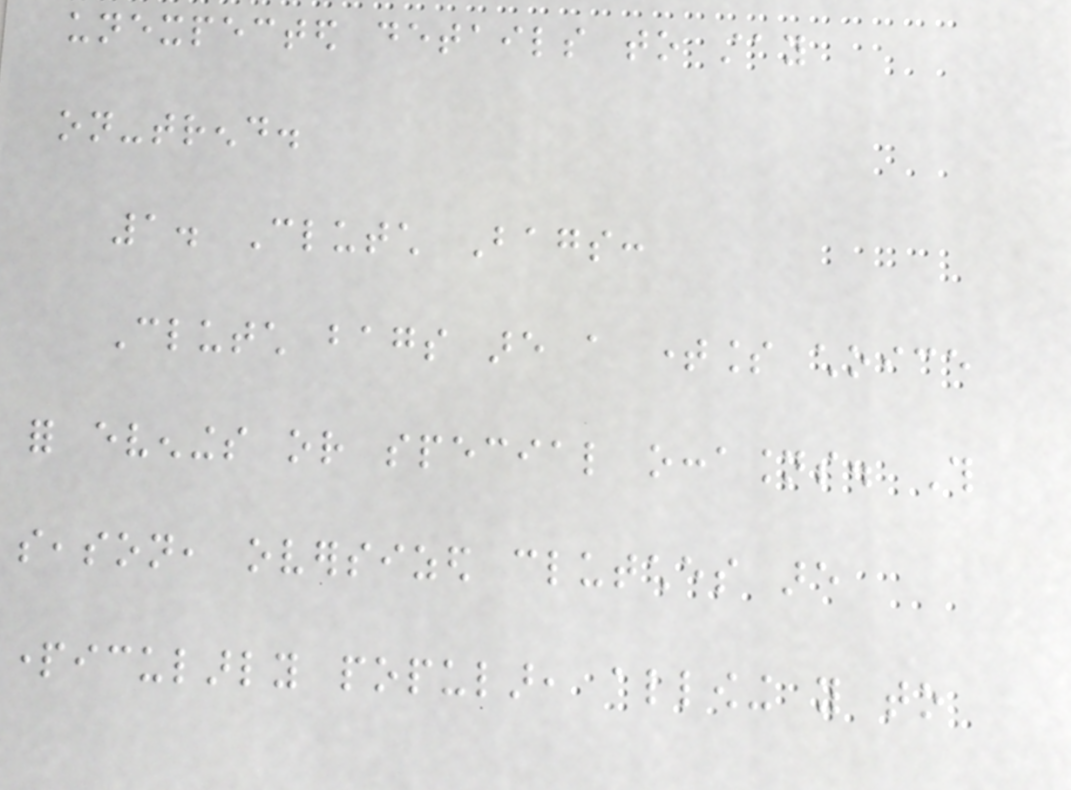unexpected details to stay
on-trend.
1. Clutch Bags:
Clutch bags are a timeless choice
for evenings or special occasions. This
season, oversized clutches are
particularly popular, allowing you to
